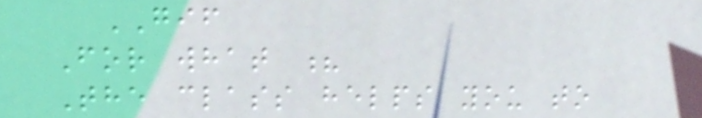GIF
For what ?
The class helps you to
